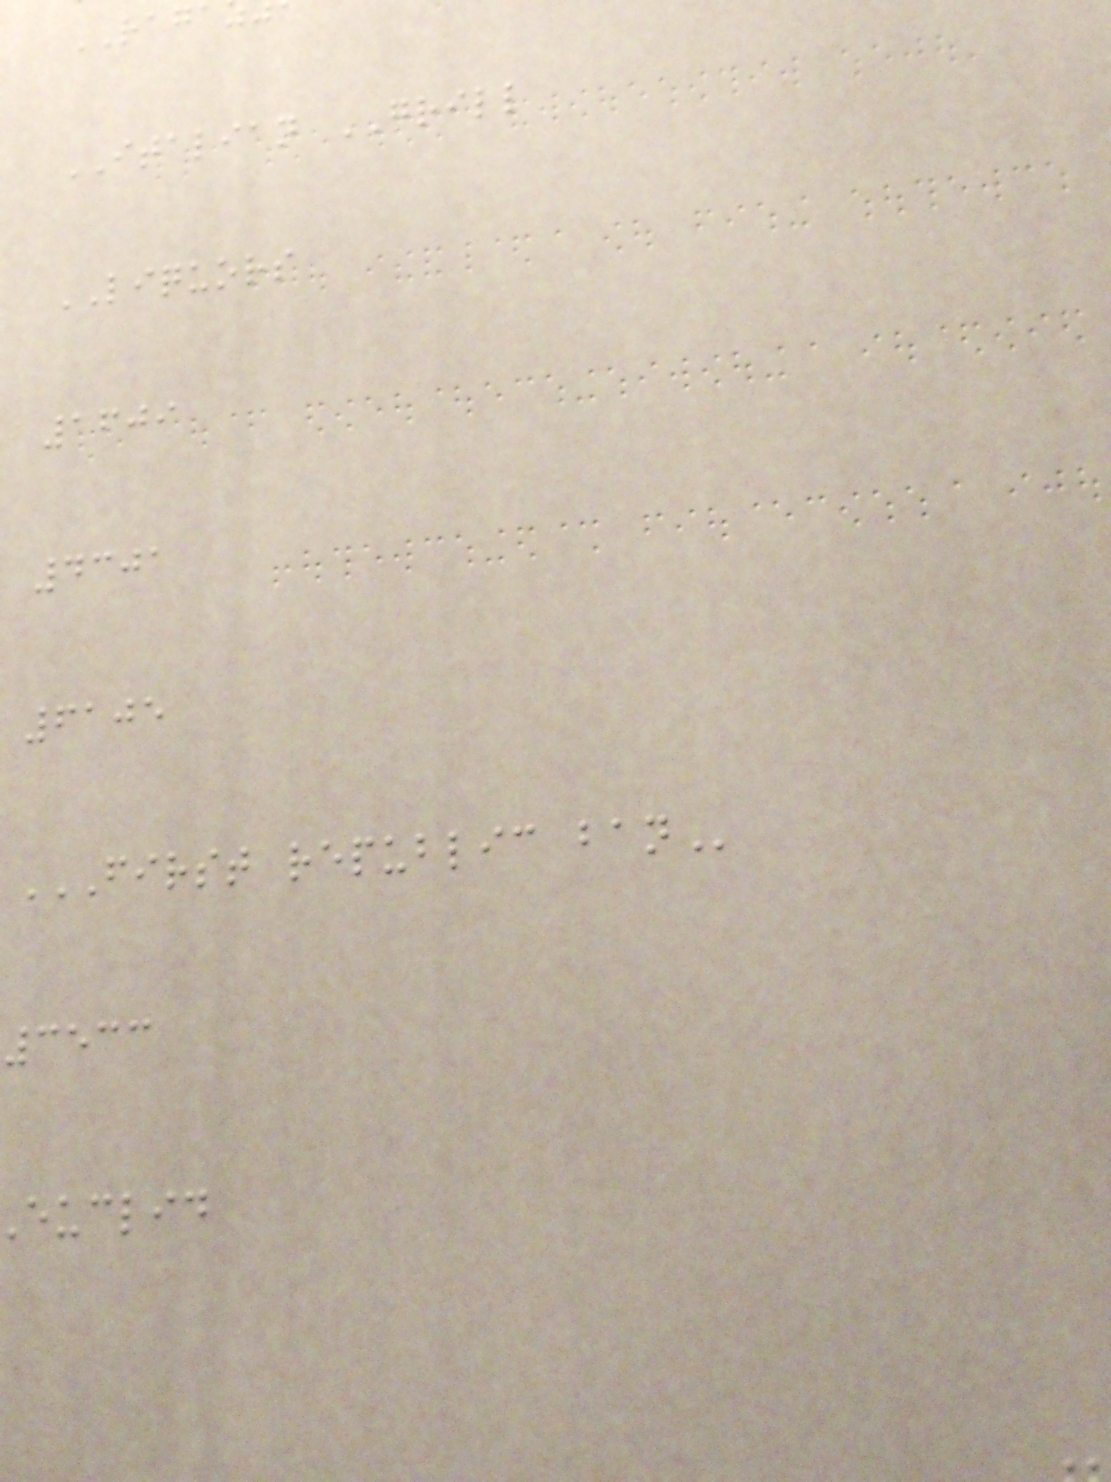RAGA
ITALIAN GRILL
LIQUORS
1609
4301
6105
FIRST REPUBLIC BAN
3533
euclid
